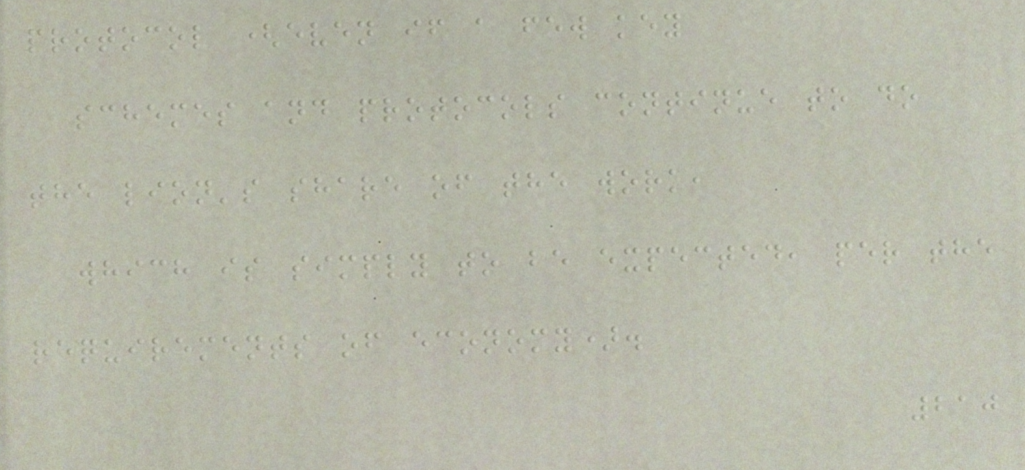protocol (even if a few key
schemes and protocols continue to do
the lion's share of the work,
which is simply to be expected, per the
requirements of economy).
210
